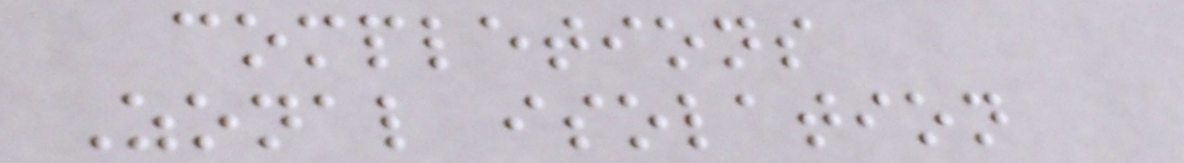completions
Zonal isolation
